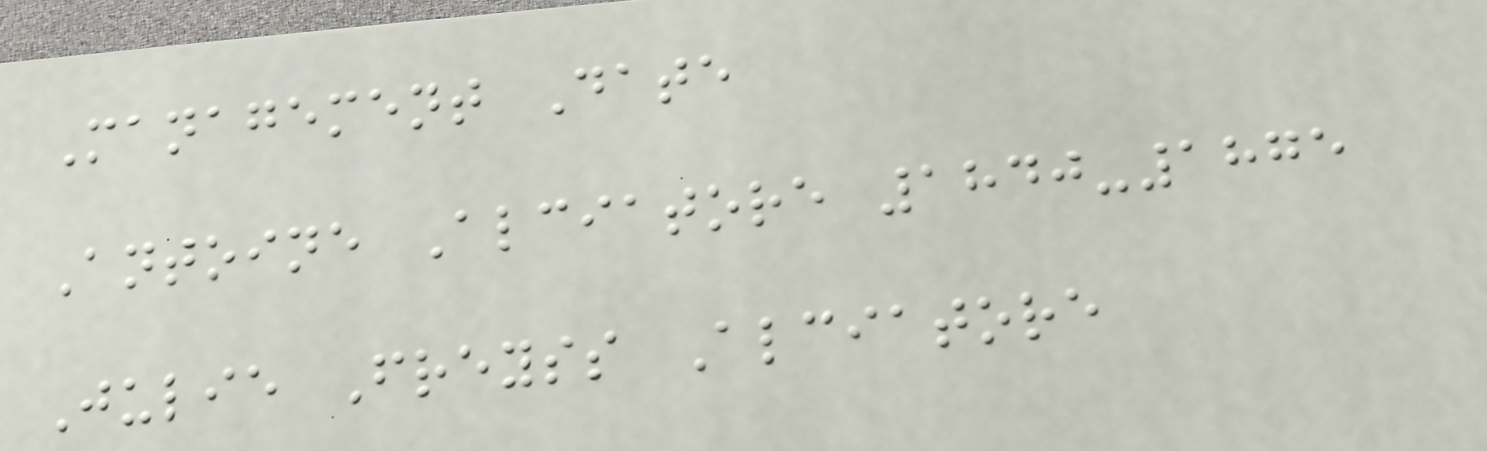Management Date
Antoine Alciatore 1840-1875
Julie Freyss Alciatore
